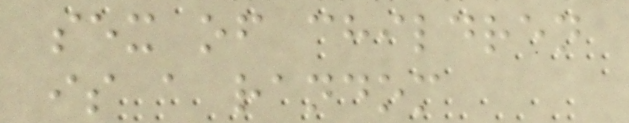sex of children
is a random
